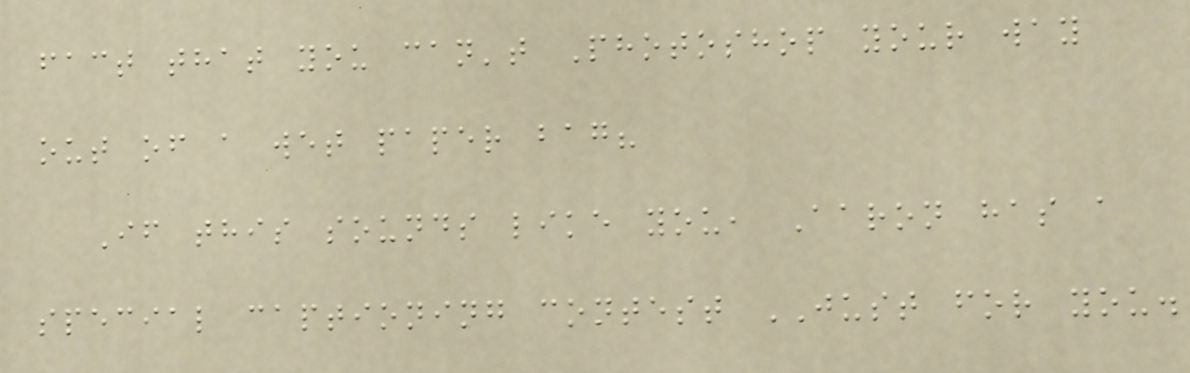fact that you can't Photoshop your way
out of a wet paper bag?
If this sounds like you, Aaron has a
special captioning contest JUST for you.
